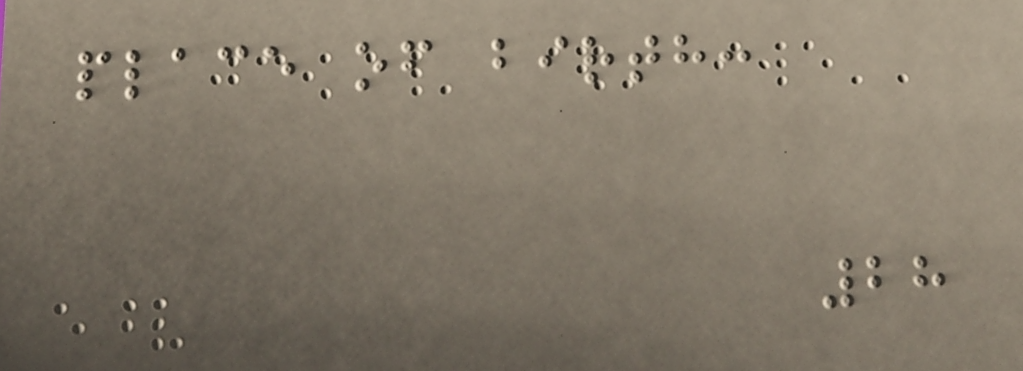place of birth:
28
